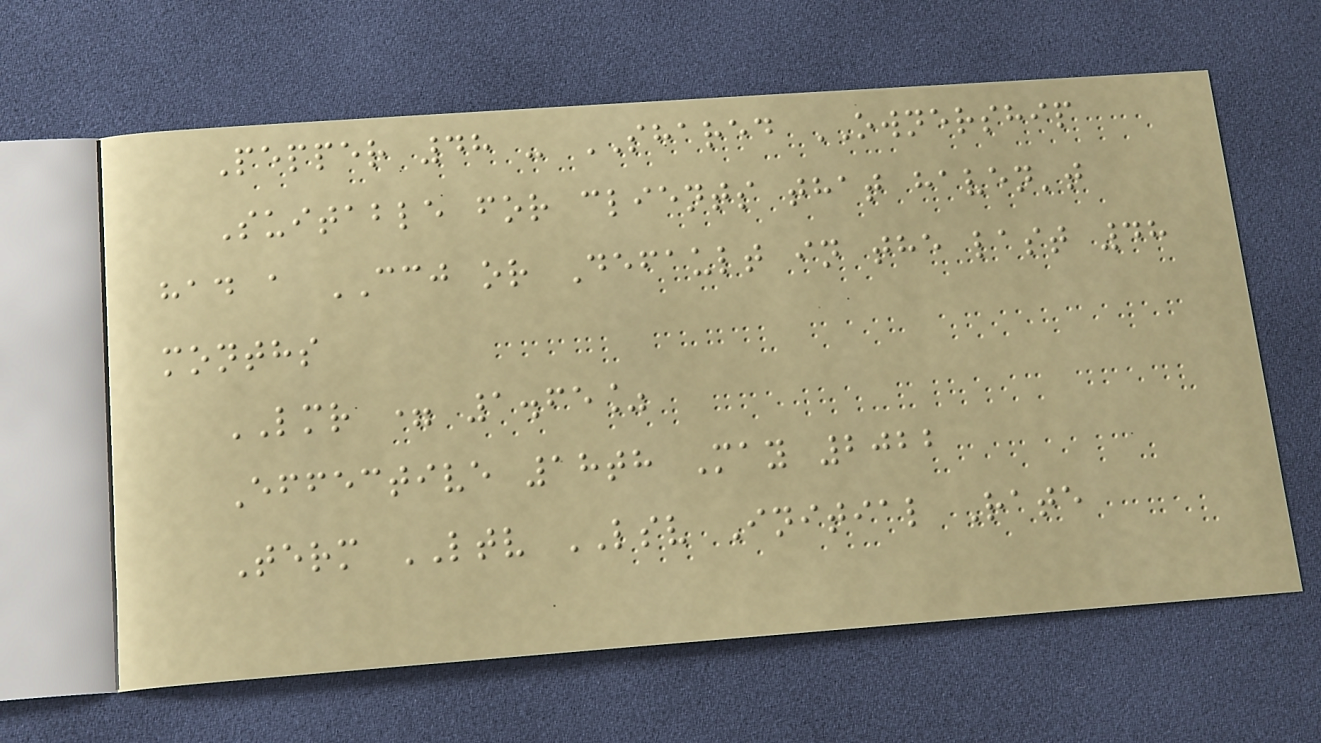Pepper 48 - SHARED OWNERSHIP
Suitable for clients that haven't
had a CCJ or Default in the last 48
months
LMR = 1.65%
Effective 18th May 2022
Term LTV LSV Initial Rate
